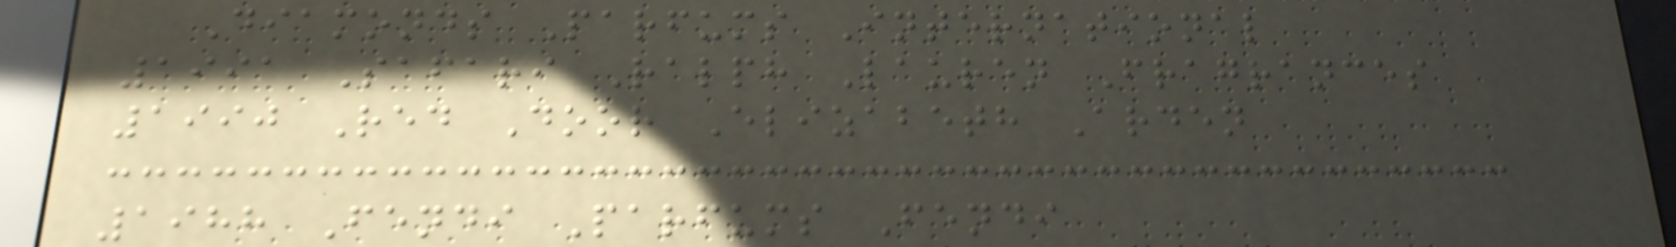Diamonds Parfums International
1991 Safari Ralph Lauren Fragrances
1990 Red Door Elizabeth Arden
1988 Fendi Parfums Fendi
